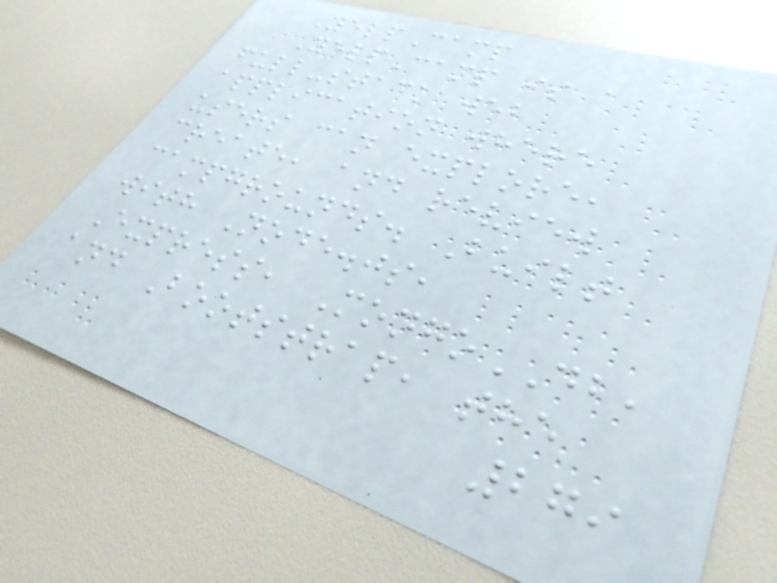YelpCamp
YelpCamp is a
full-stack web
application where
users can explore,
create, and review
campgrounds. Built
with Node.js,
Express, MongoDB,
and Bootstrap, the
279
